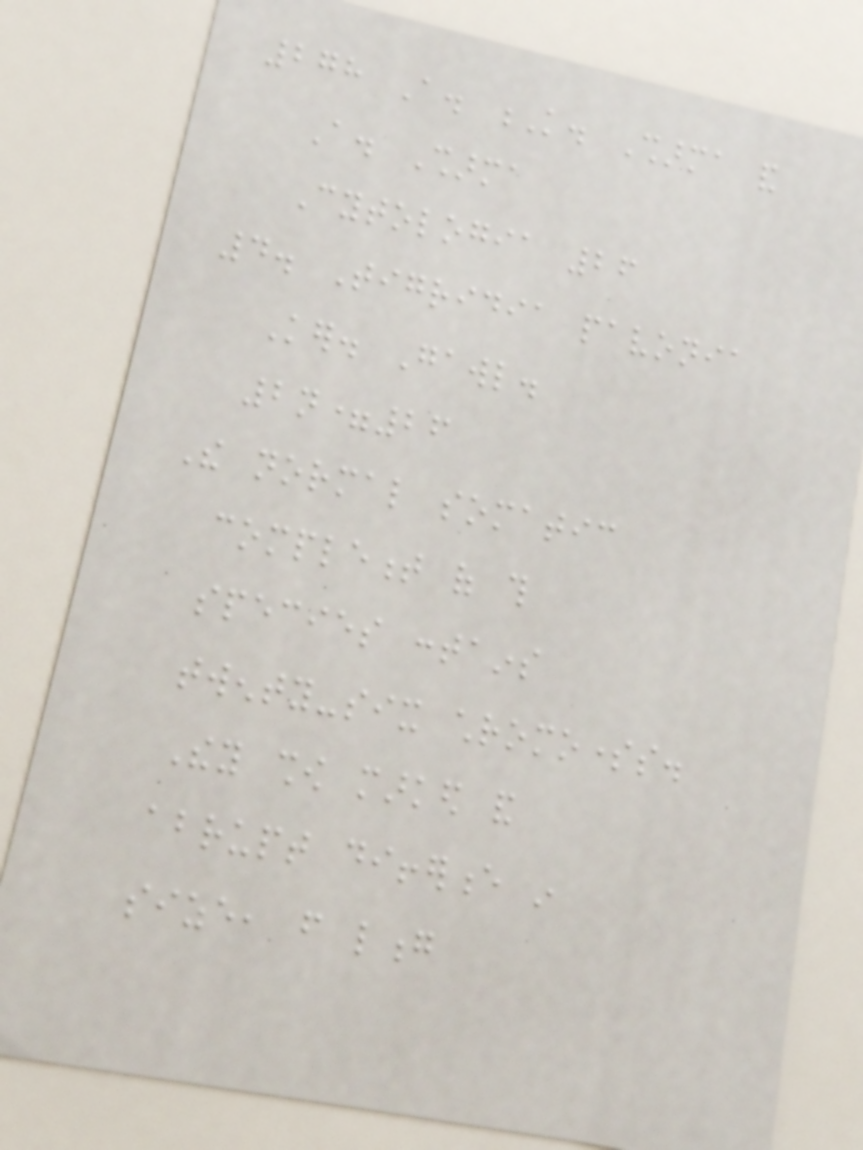278 A. K. Sharma and
A. Sharma
Cytologia 26
4. Tigridia pavonia
Ker. Gawl.
2n=26
The normal somatic
complement of this
species contains
twenty-six chromosomes.
They show marked and
abrupt difference in
size, from long
